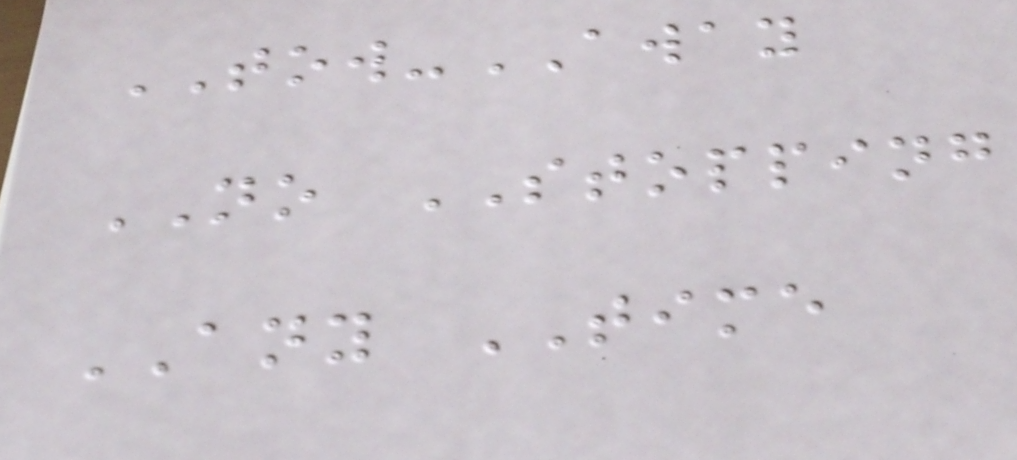TOW-AWAY
NO STOPPING
ANY TIME
